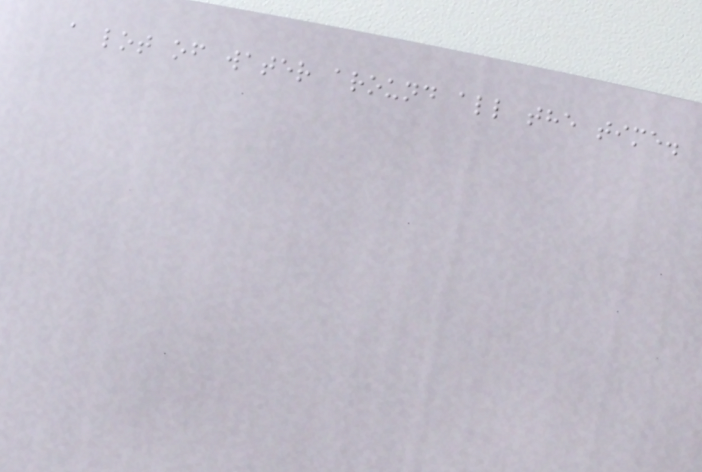a lot of water around all the time.
